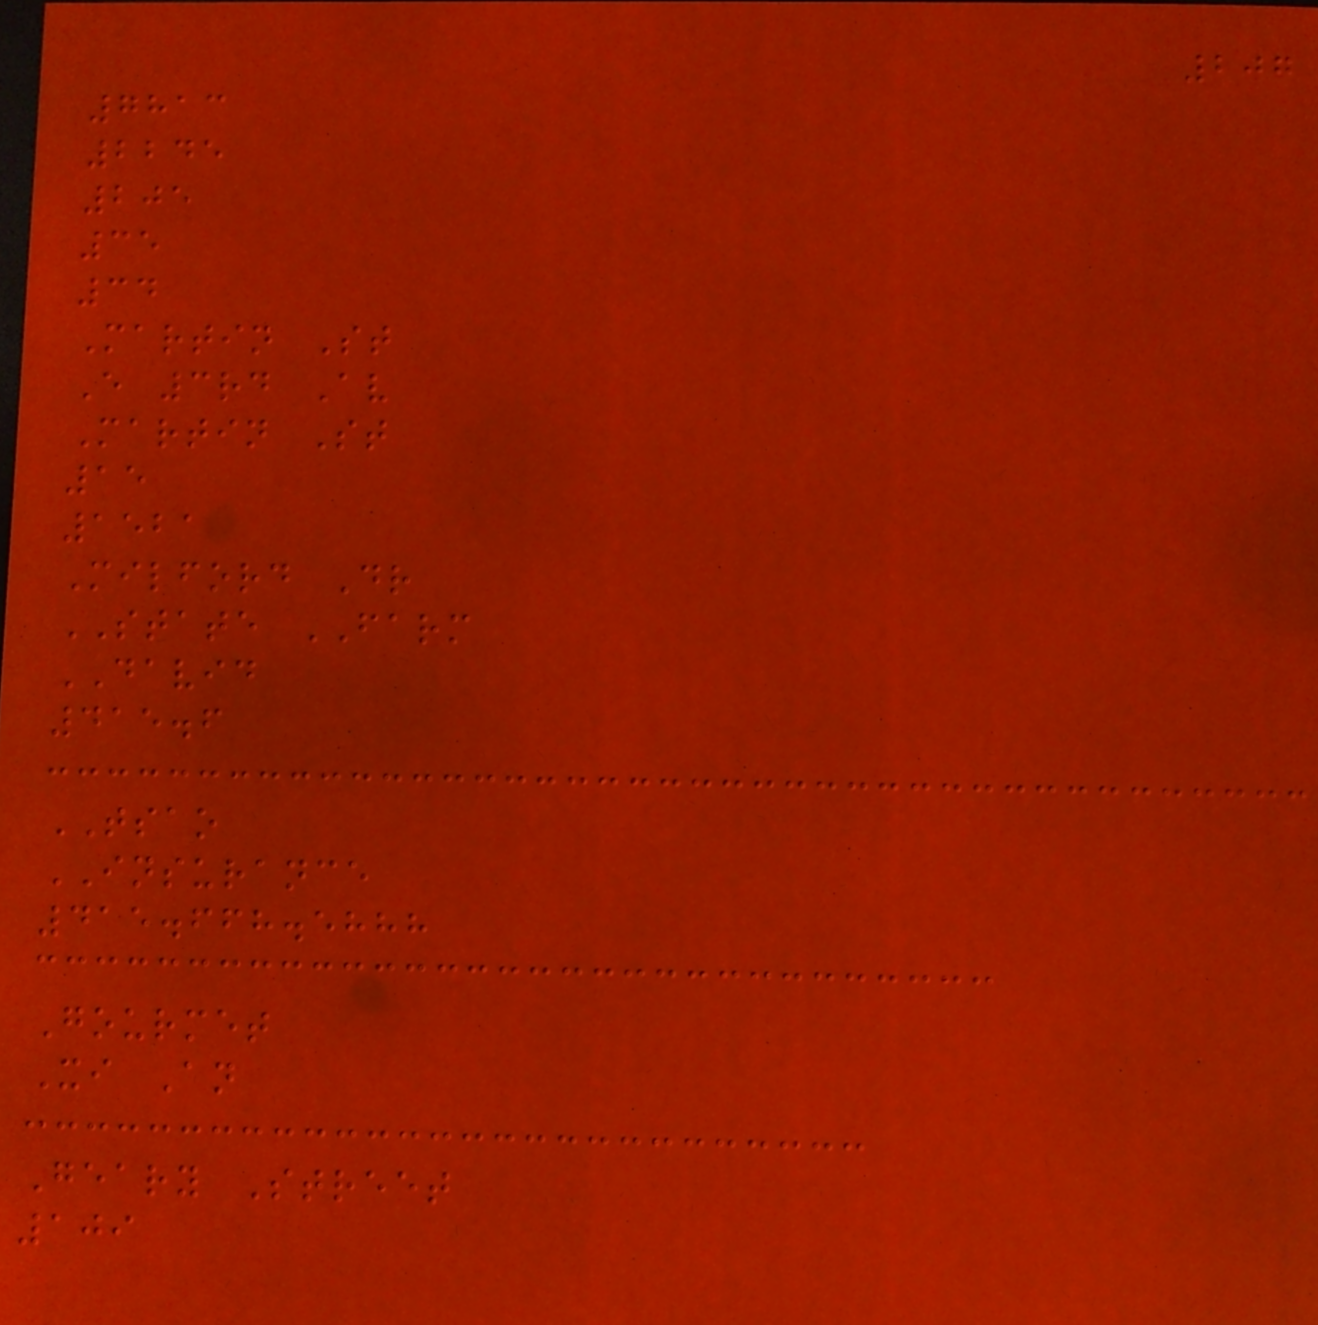207
7813
2245
205
35
34
Martin St
E 3rd Av
Martin St
15
1521
Milford Dr
STATE FARM
DAVID
415.6
TSAO
INSURANCE
415.668.5888
Gourmet
Xi An
Geary Street
109
